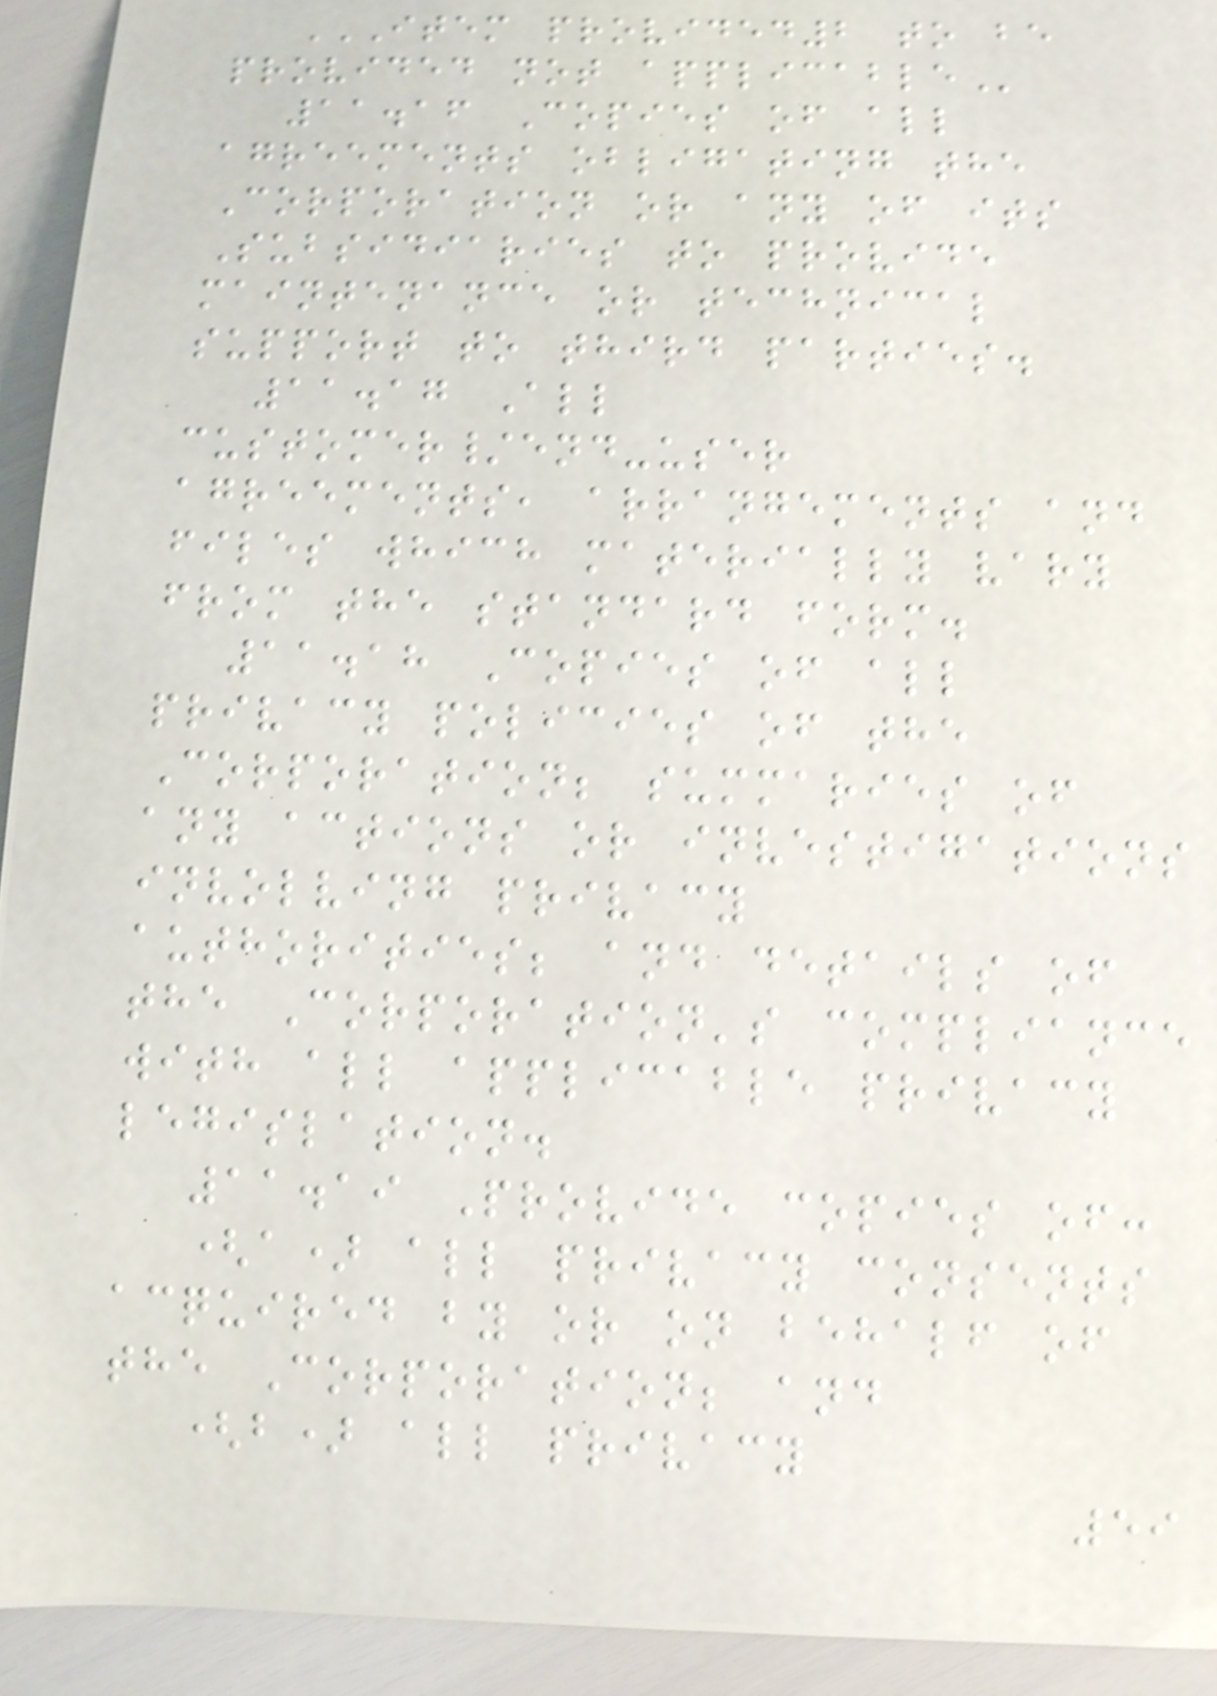ITEM PROVIDED2 TO BE
PROVIDED NOT APPLICABLE
11.16 Copies of all
agreements obligating the
Corporation or any of its
Subsidiaries to provide
maintenance or technical
support to third parties.
11.17 All
customer/end-user
agreements, arrangements and
files which materially vary
from the standard form.
11.18 Copies of all
privacy policies of the
Corporation; summaries of
any actions or investigations
involving privacy
authorities; and details of
the Corporation's compliance
with all applicable privacy
legislation.
11.19 Provide copies of:
(a) all privacy consents
acquired by or on behalf of
the Corporation; and
(b) all privacy
59
